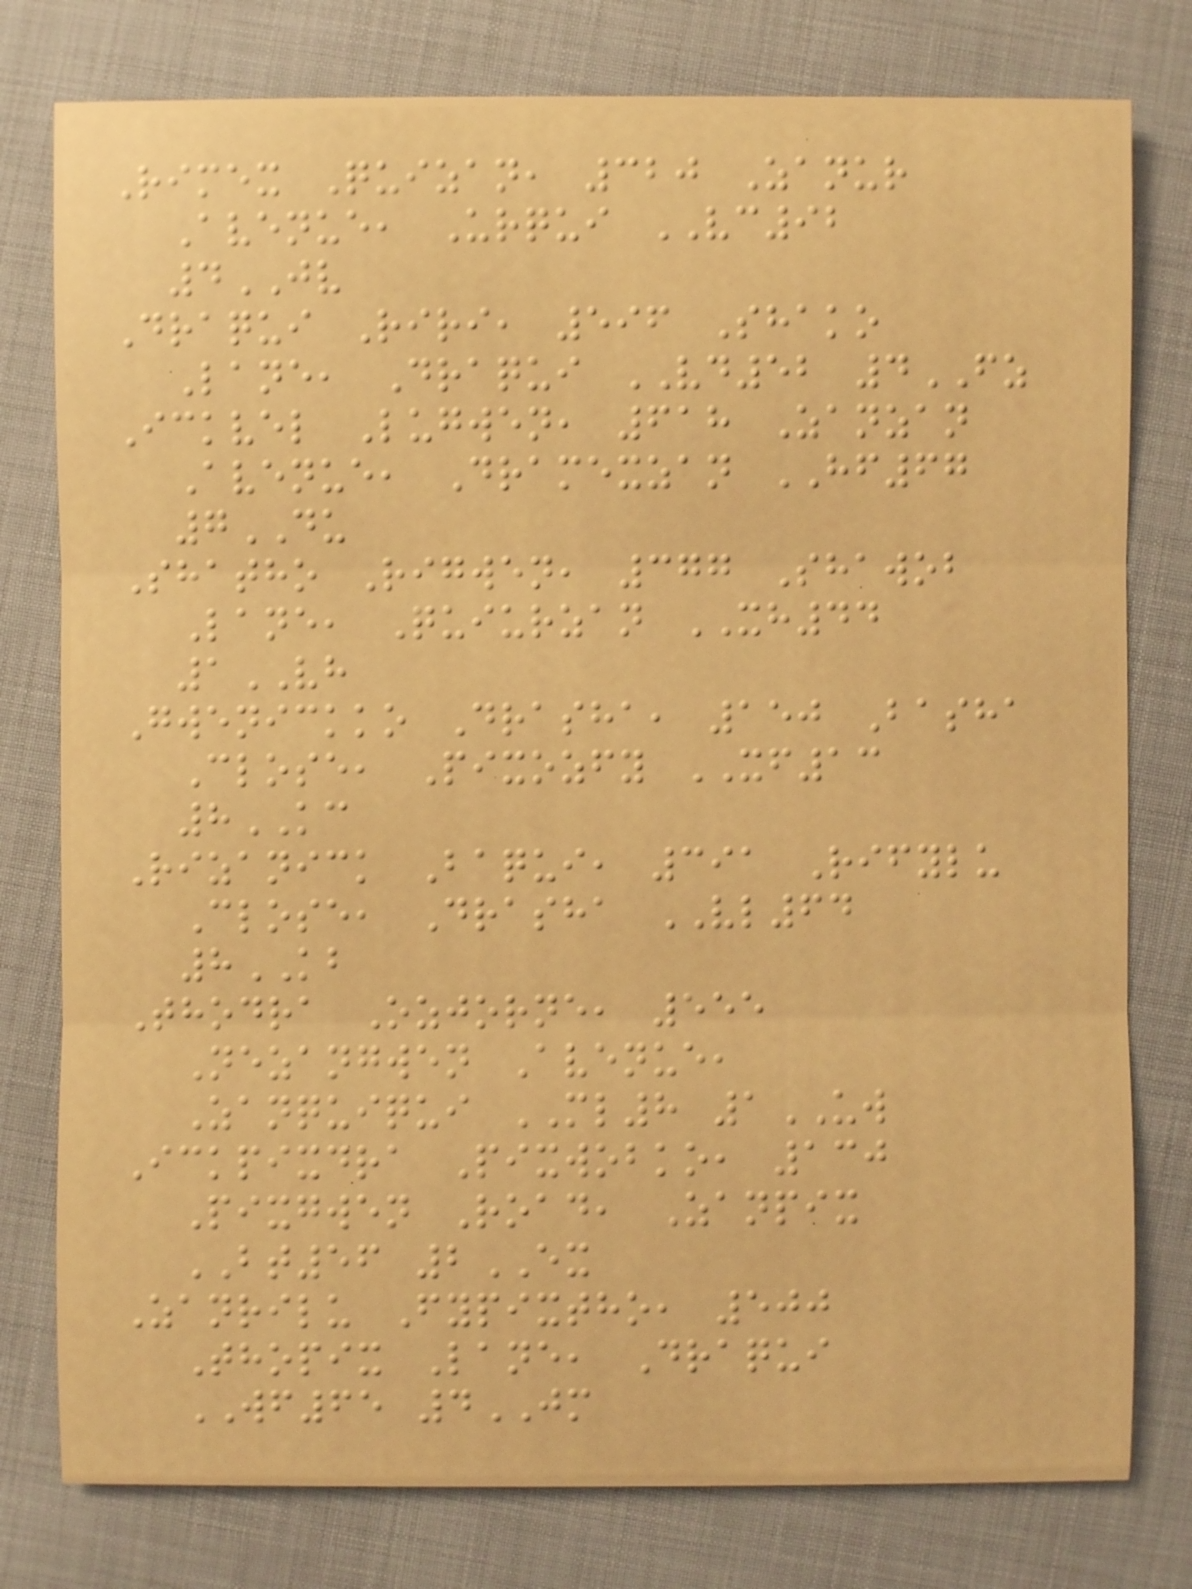Rimex Quizan, 320 Zanur
Avenue, Urqui VC92
4JV
Draqui Riri, 596 Shako
Lane, Draqui VD52 4FZ
Ickvel Lugwen, 618 Zanzan
Avenue, Dramexzan HF67
7DU
Shatho Rigwen, 377 Shawob
Lane, Quiurzan XH44
1VH
Gwenickko Drasha, 150 Basha
Close, Pixozfy XF13
8KC
Rizanick Baqui, 391 Rifylu
Close, Drasha VL64
8KB
Thodra Ozjorne, 555
Nezangwen Avenue,
Zanquiqui ML8 1UW
Ickpixdra Pixwobko, 130
Pixgwen Road, Zanpix
BT56 2EX
Zanrilu Fypixtho, 500
Thopix Lane, Draqui
WF65 4JM
